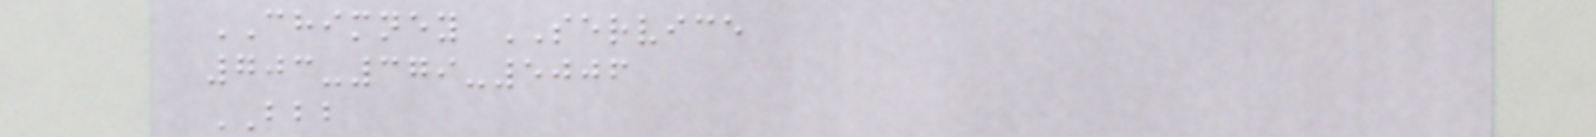CHIMNEY SERVICE
703-379-5006
BBB
